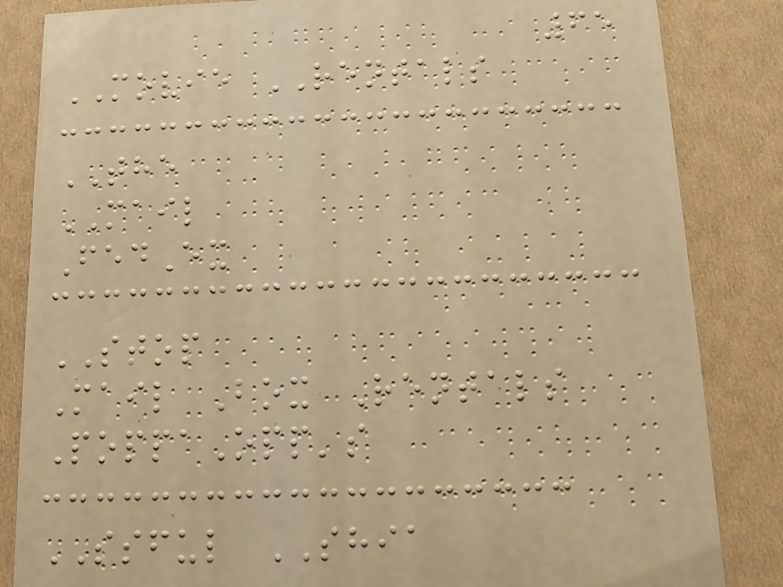65
MOVIE RENTALS
THE
MAIL
FedEx
STOP
Mail Box Rentals
PoppaOpp's
SSFUL SHIA
